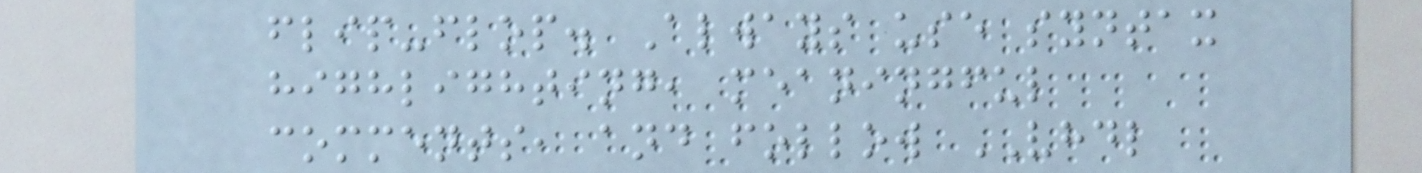flip-flop. Always use syntax
highlighting, meaningful
comments, and follow VHDL
